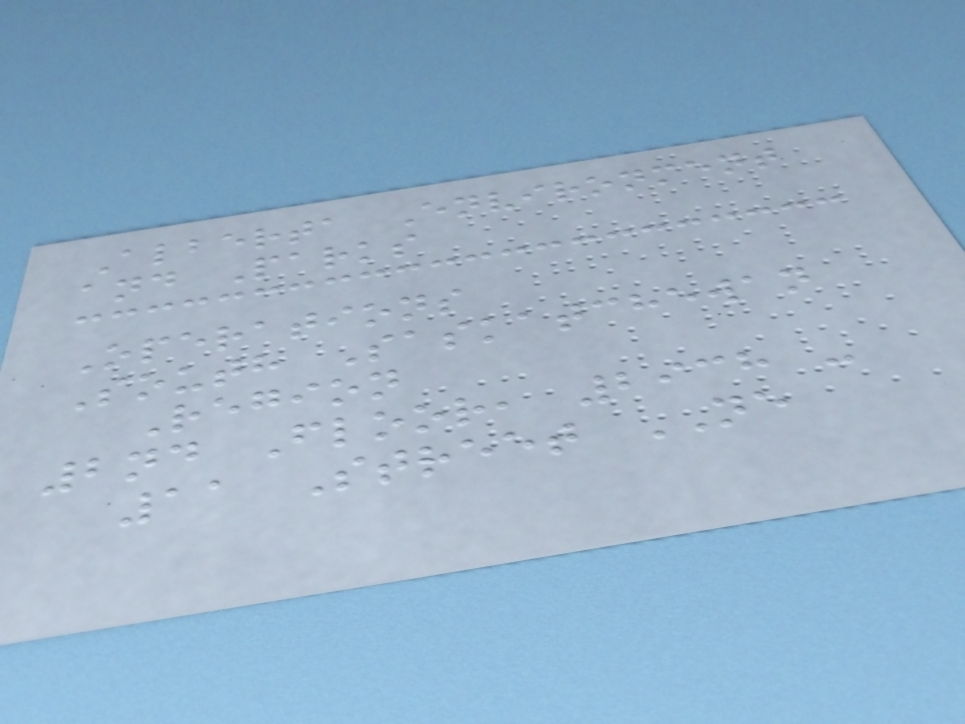Alberta Environment
and Parks
Operations
South Saskatchewan
Region
2nd Floor, 2938 -
11 Street NE
